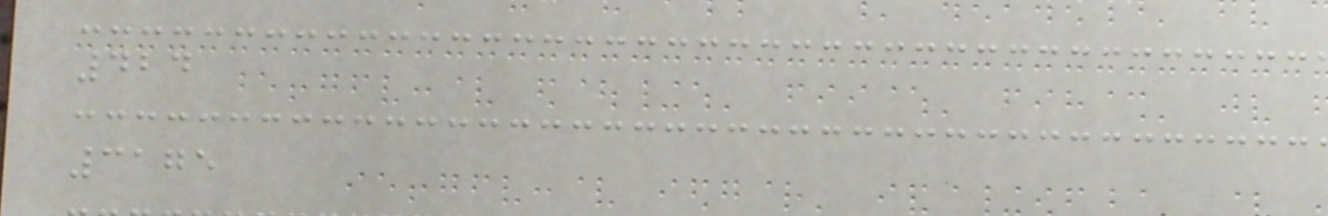424
3175
